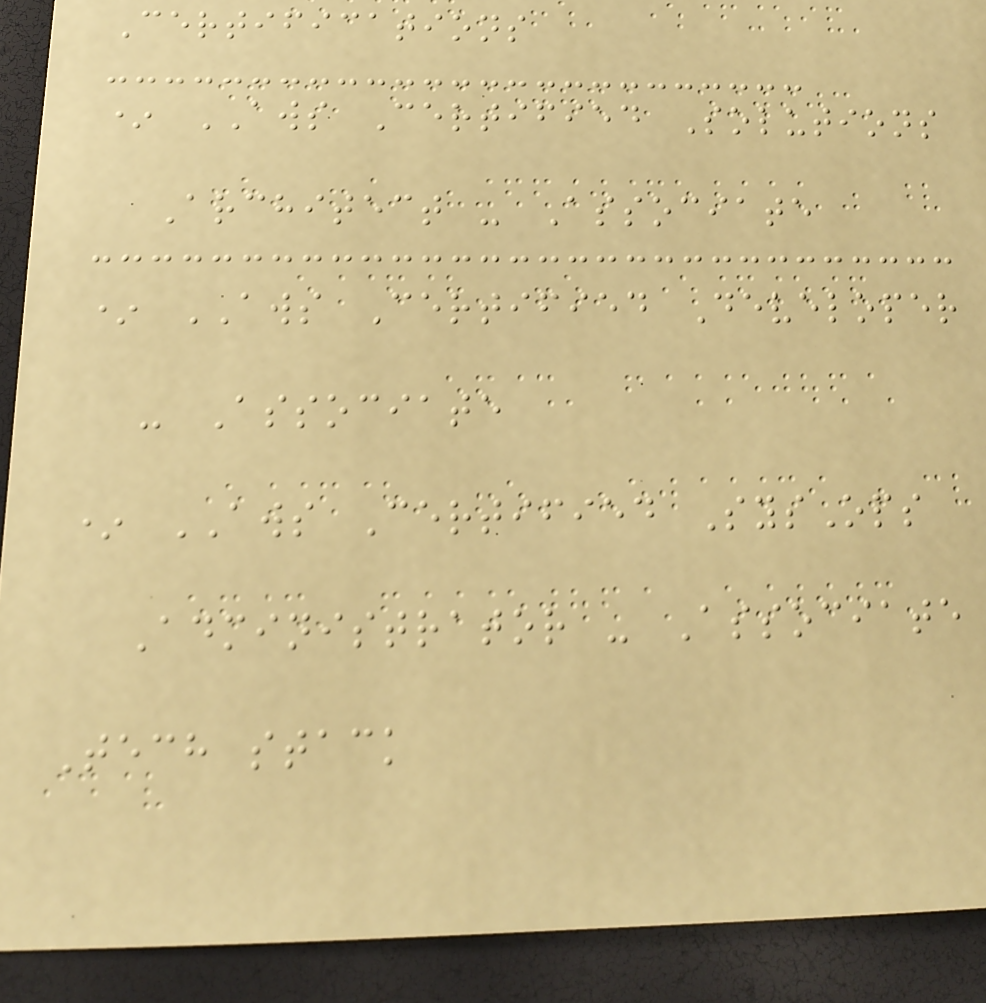Certifications
* AWS Certified Solutions
Architect - Associate
* AWS Certified Developer
- Associate
* AWS Certified SysOps
Administrator - Associate
Tech stack
